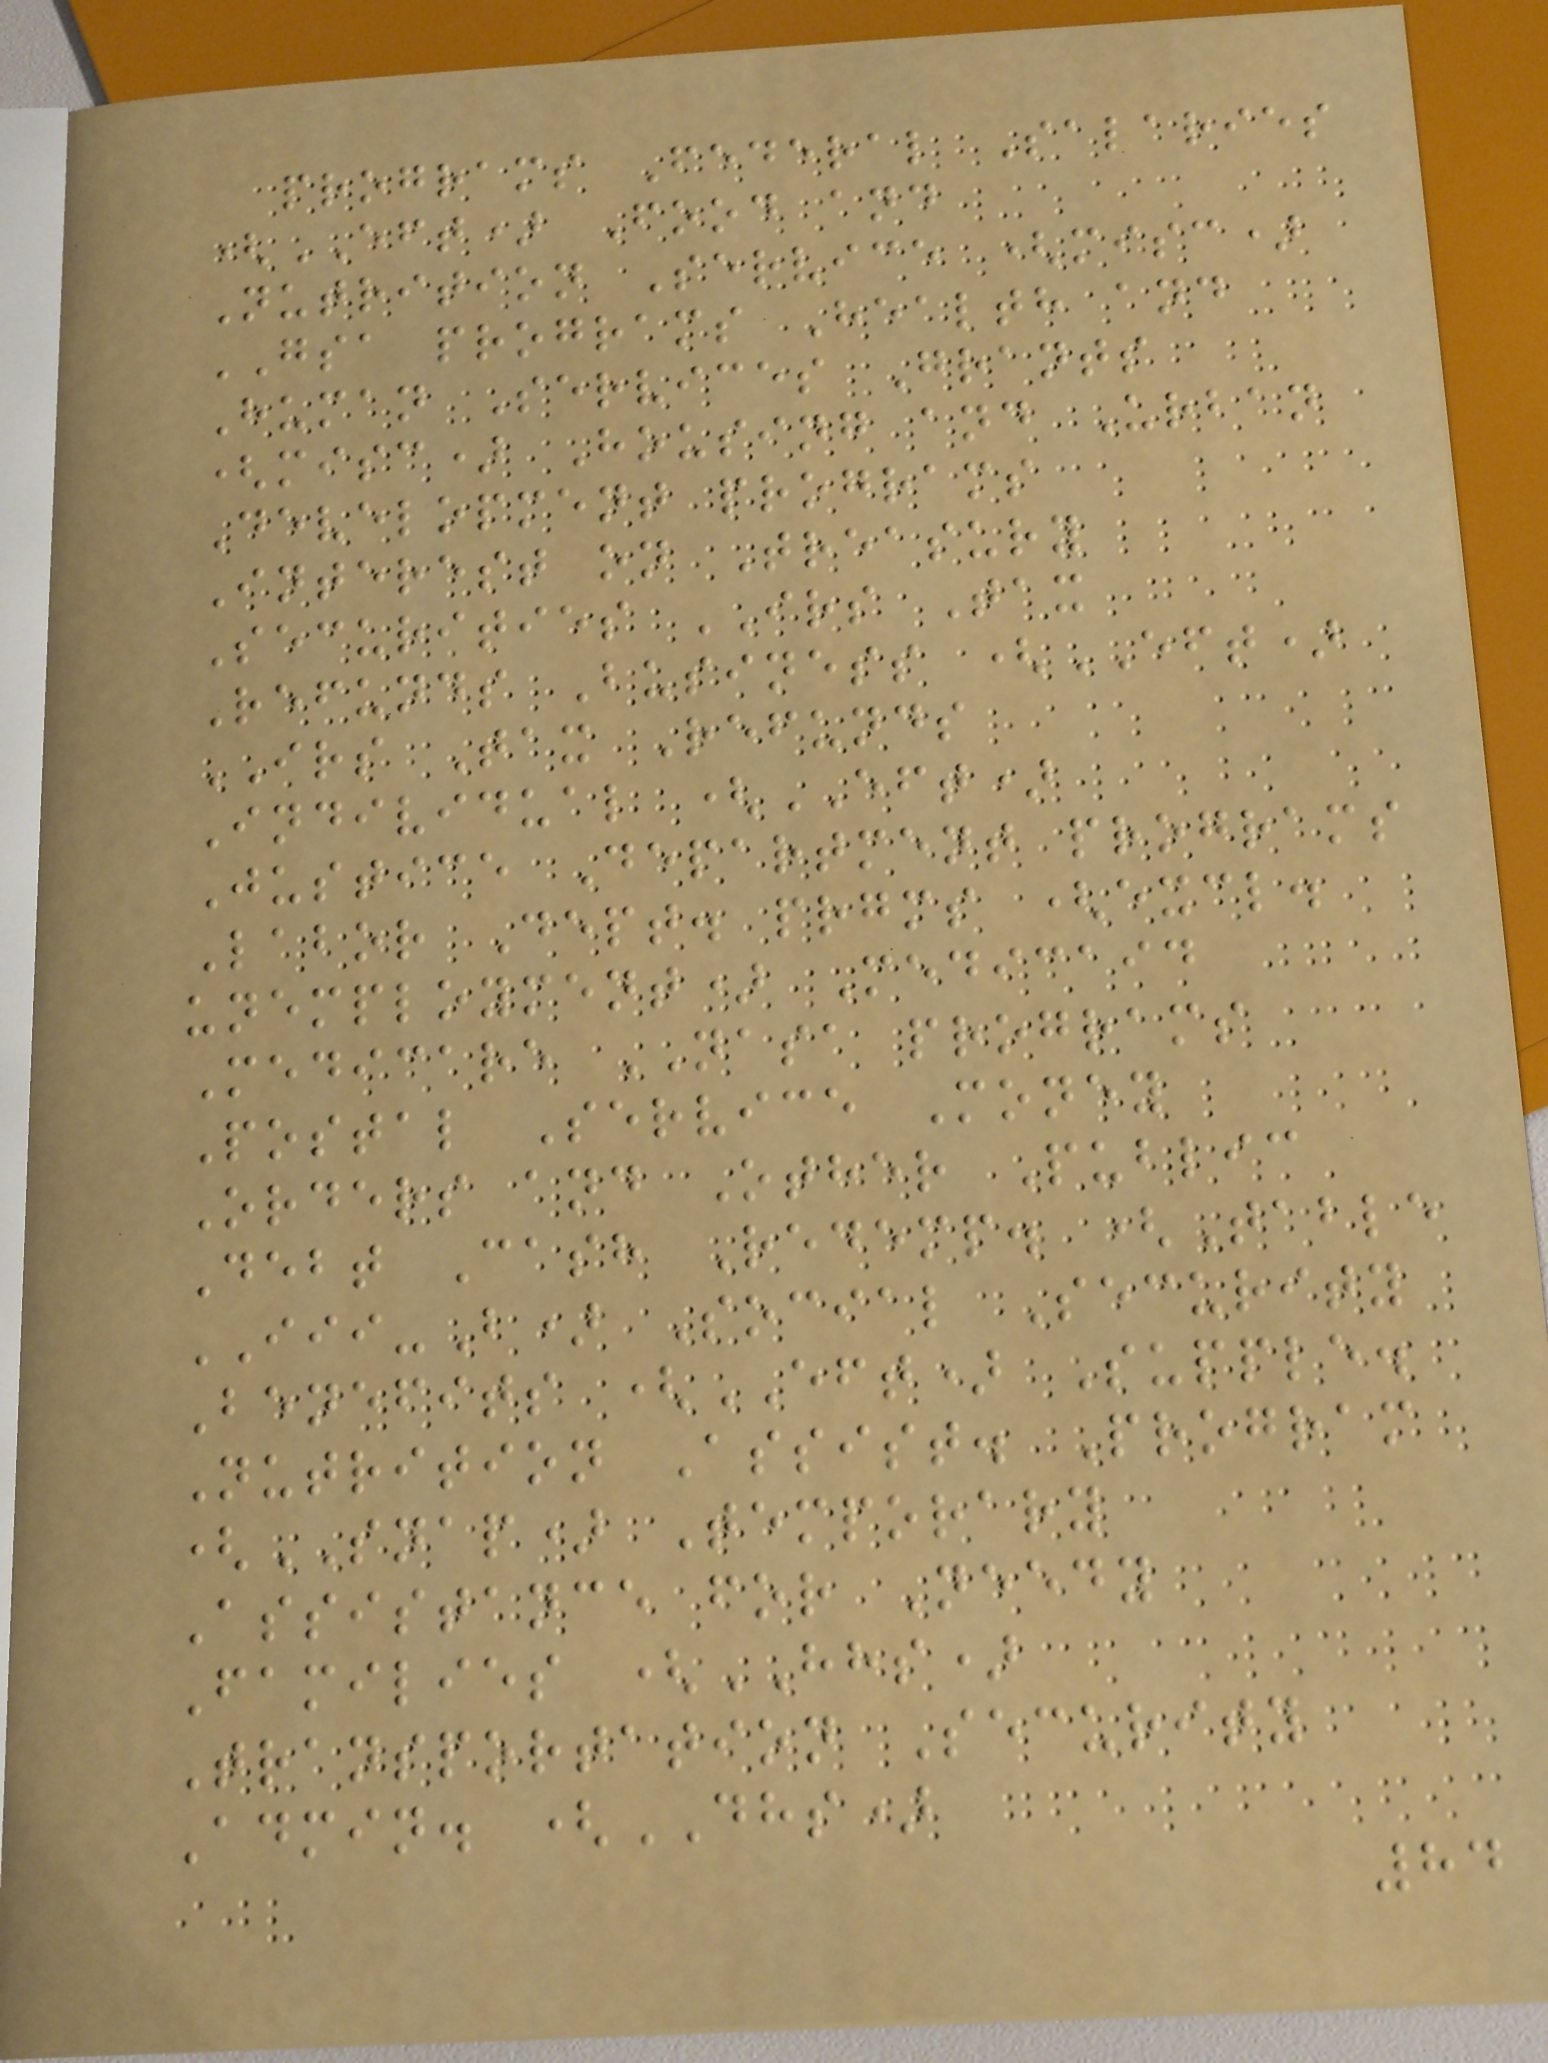programs Federal Salaries
(EFT) Food and
Nutrition Service (misc)
GSA programs Health and
Human Services Grants
(misc) Housing and Urban
Development programs
Interest on Treasury
Securities IRS Tax
Refunds Business (EFT)
IRS Tax Refunds
Individual (EFT)
Justice Department programs
Labor Dept. prgms (excl.
unemployment) Medicaid
Medicare NASA programs
Postal Service Money
Orders and Other Public
Debt Cash Redemp. (Table
III-B) Social Security
Benefits (EFT) Supple.
Nutrition Assist. Program
(SNAP) Temporary
Assistance for Needy
Families (HHS)
Transportation Security
Admin. (DHS)
84
